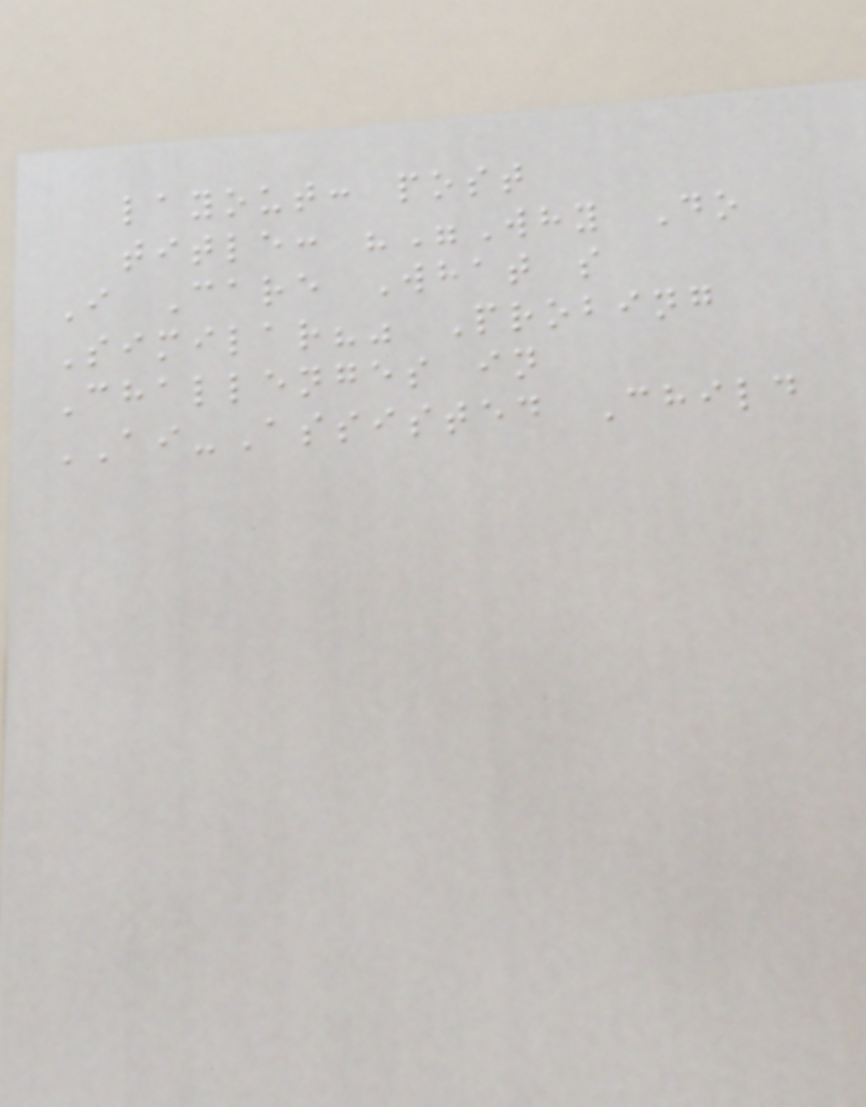layout: post
title: ""Why Do
I Care What s
Similar?" Probing
Challenges in
AI-Assisted Child
